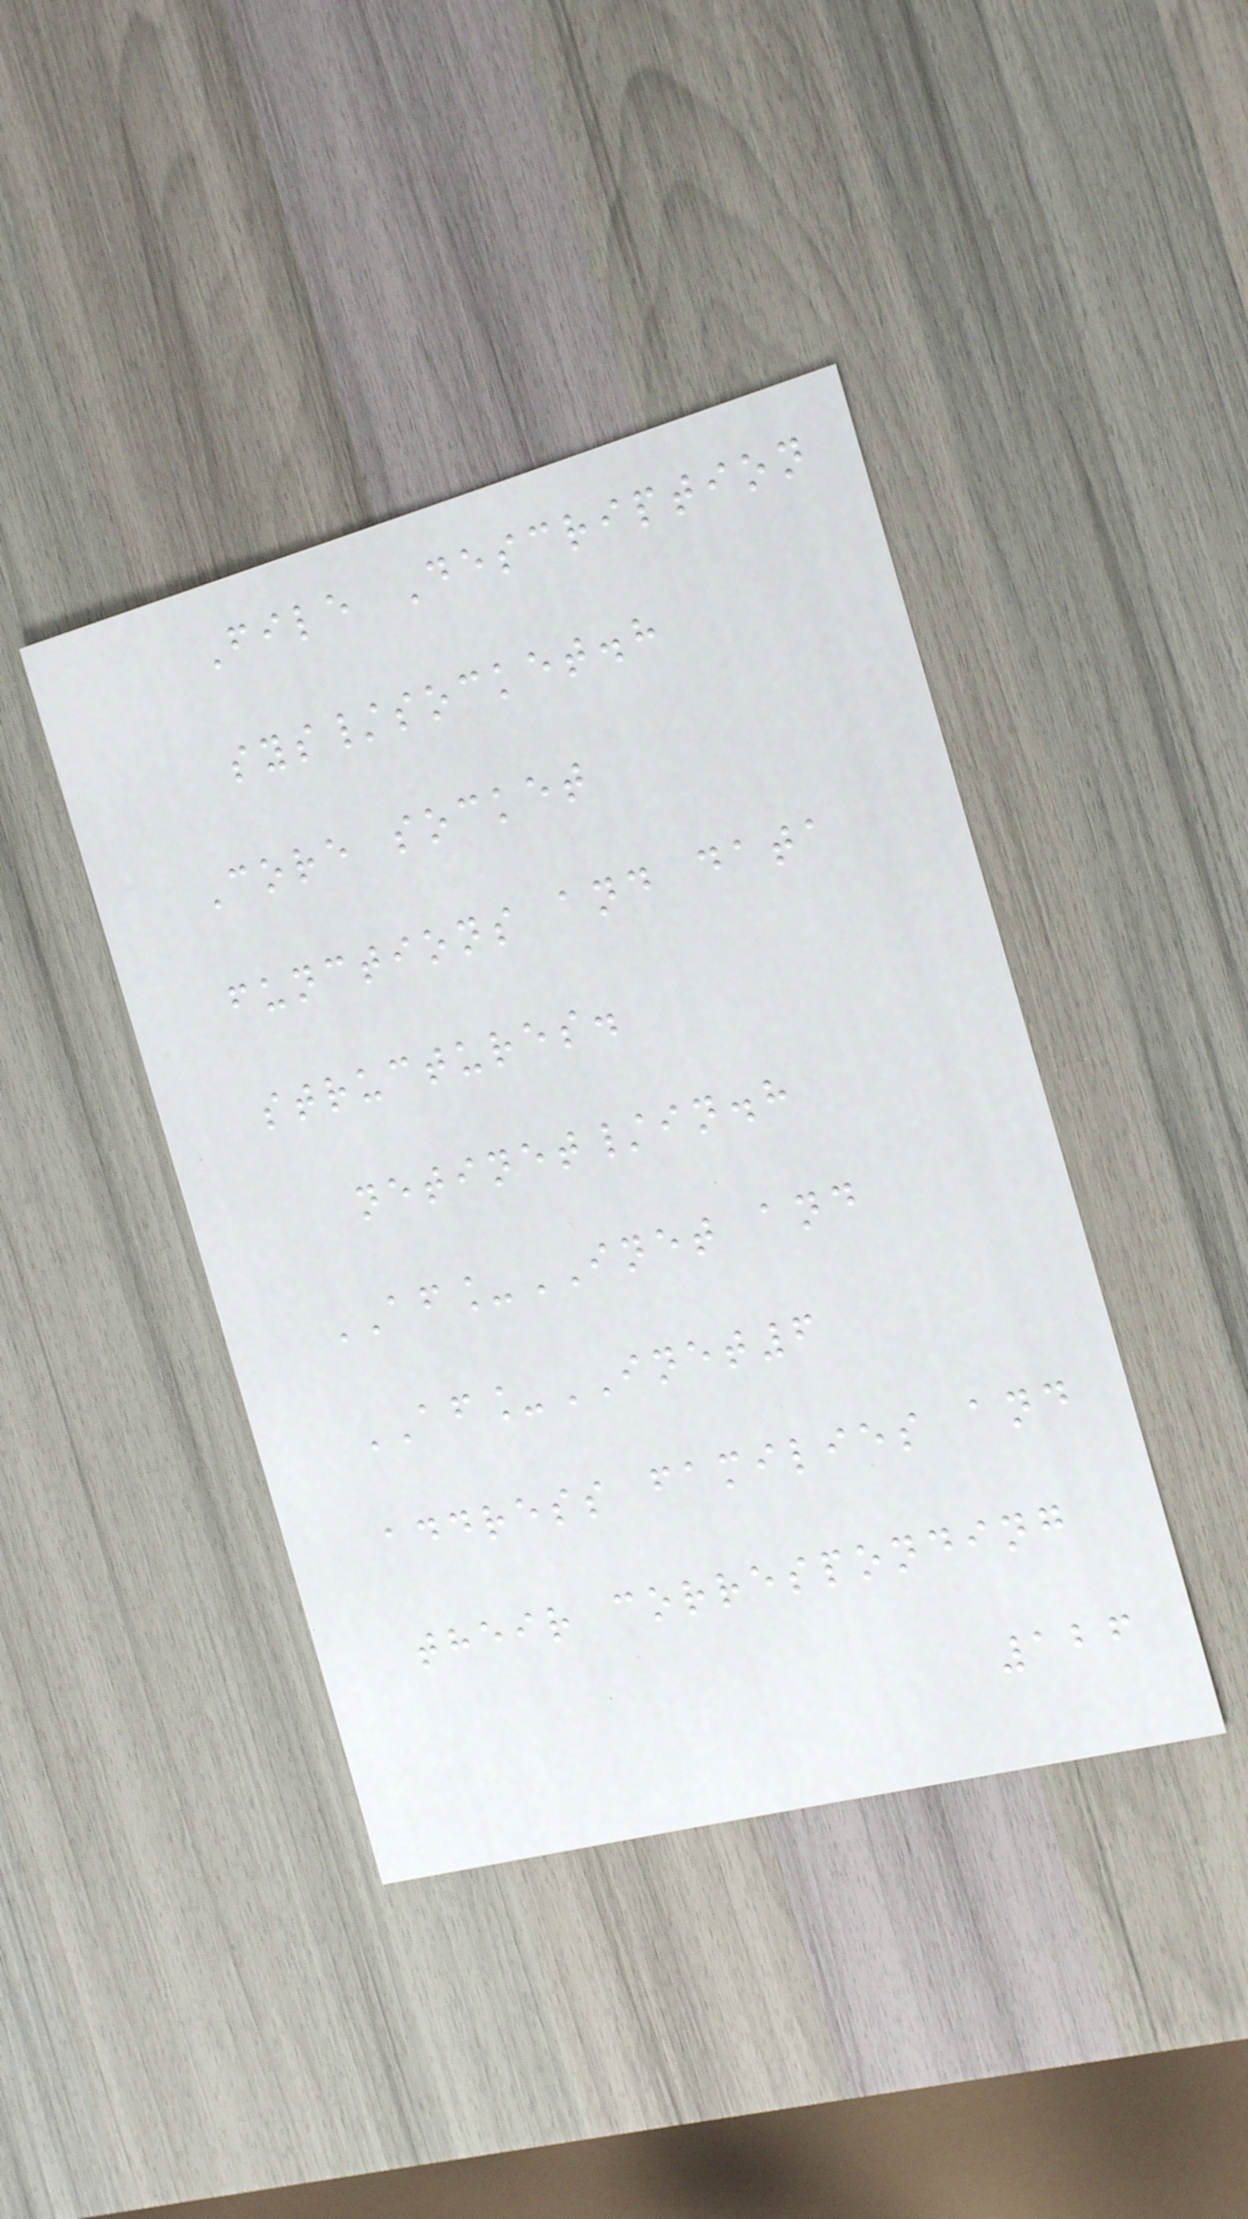File Description
sys/socket.h
Core socket
functions and data
structures.
netinet/in.h
AF_INET and
AF_INET6
address families and
their corresponding
126
